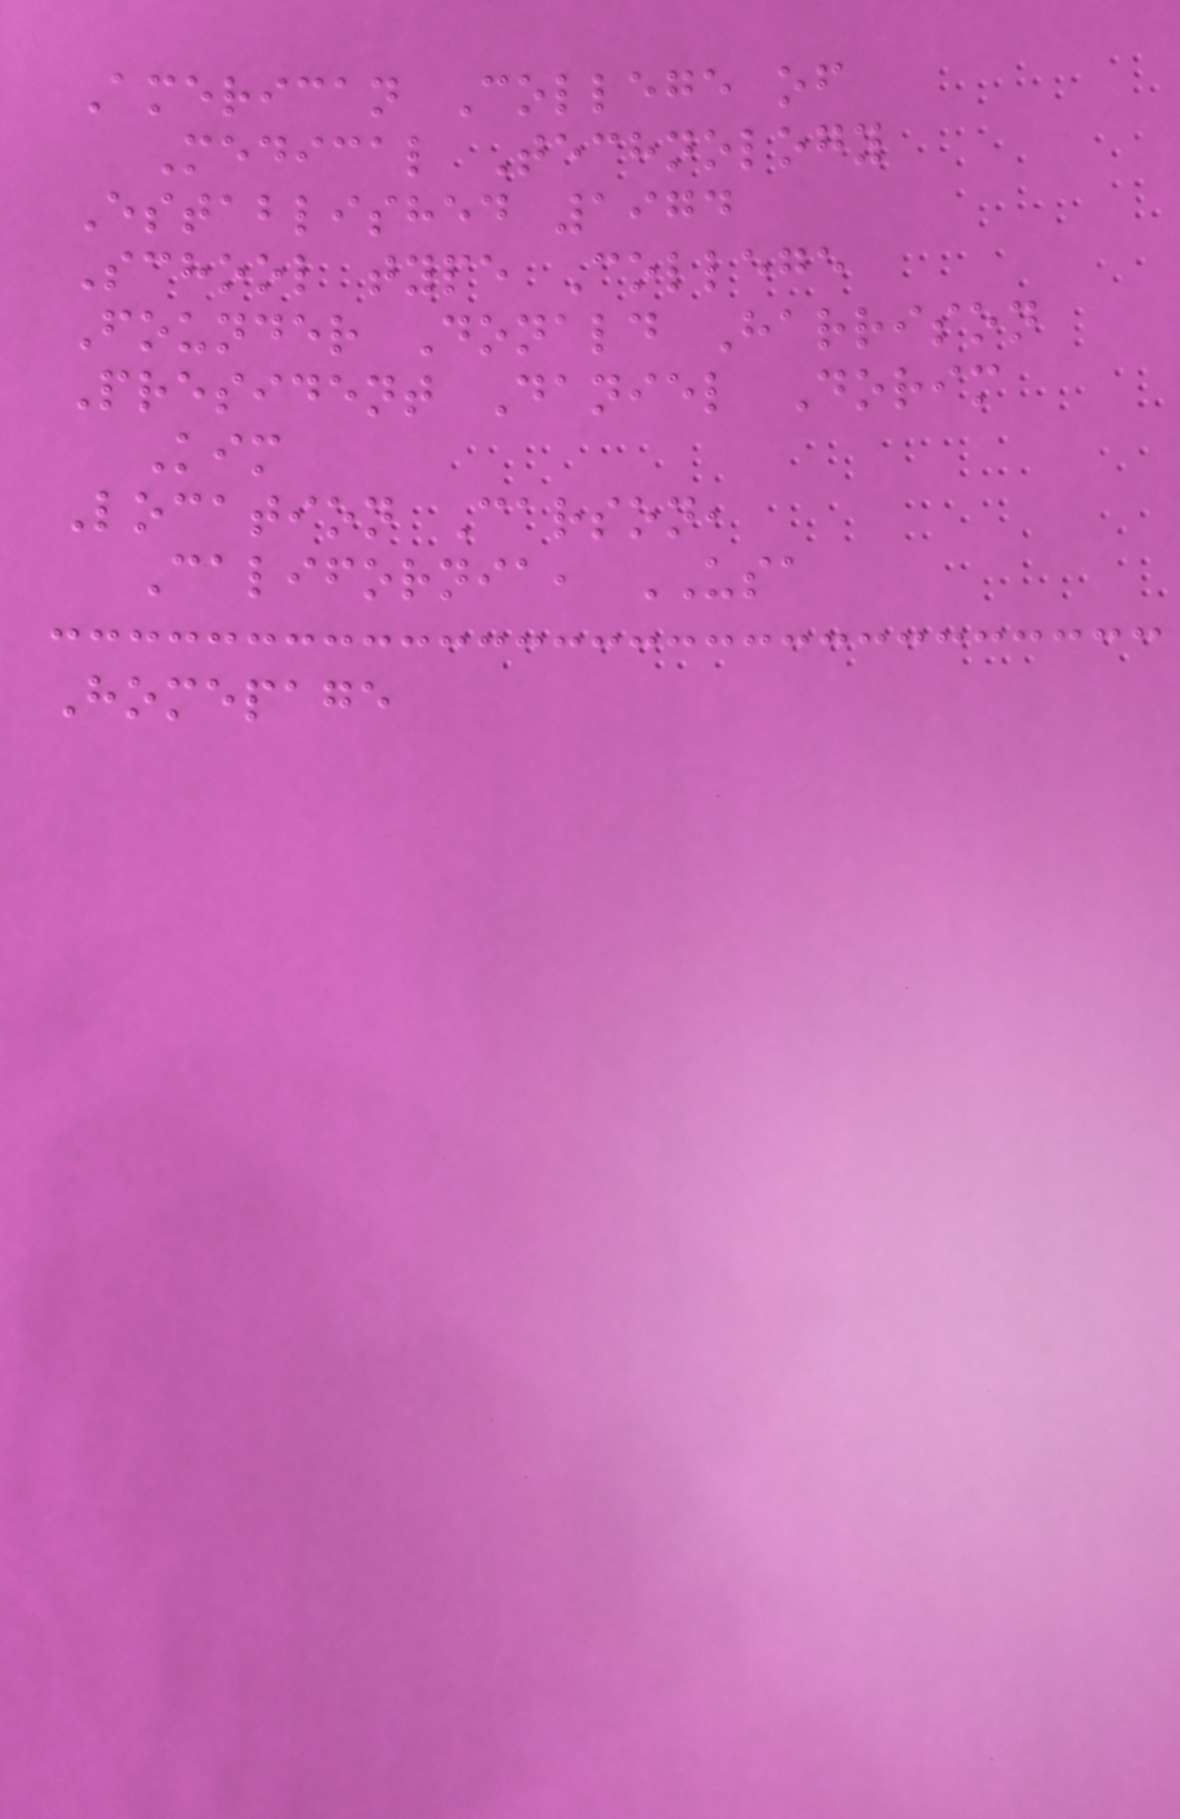American College of
Medical Technology
Established 1974
School type College
Founder Donald Harrison
President Daniel Dorim
Kim
Location Carson,
California, USA
Homepage
